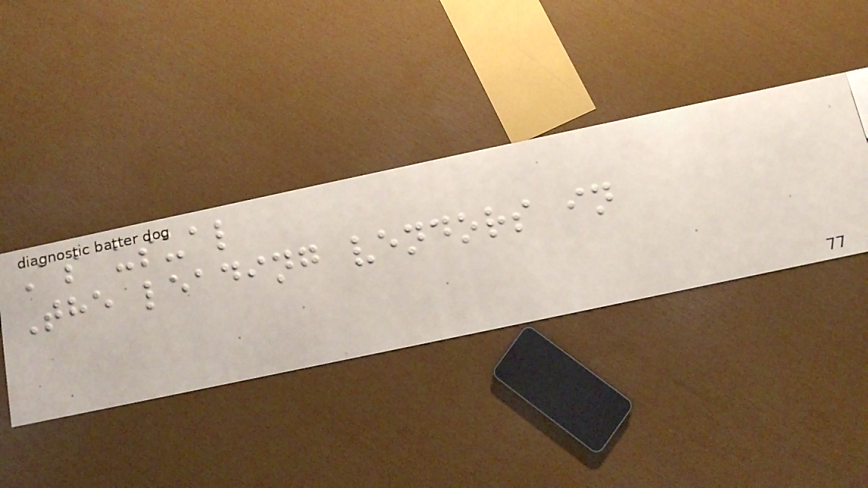As usual
The leading vendors in
